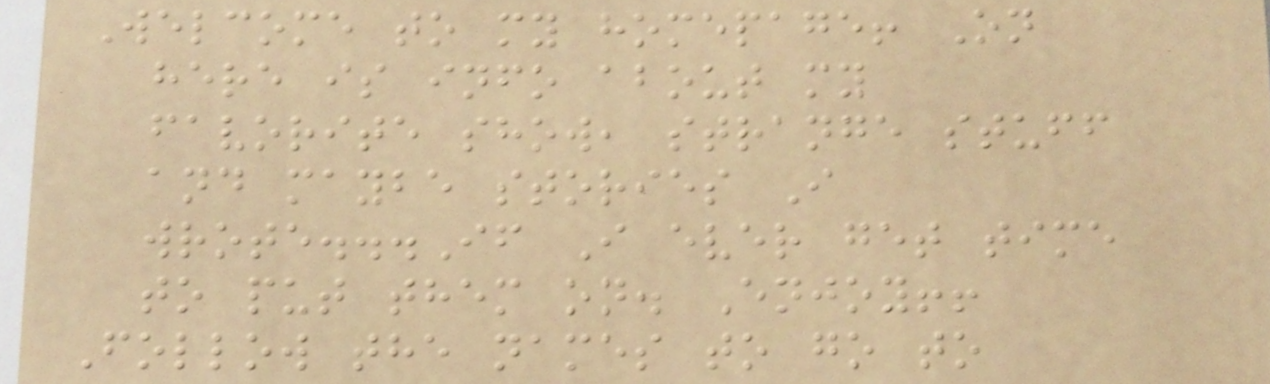Welcome to my homepage! On
here is info about my
favorite show, strange stuff
and maybe stories I
wrote...If I ever get time
to put them on. Enjoy!!
Follow the names to go to
